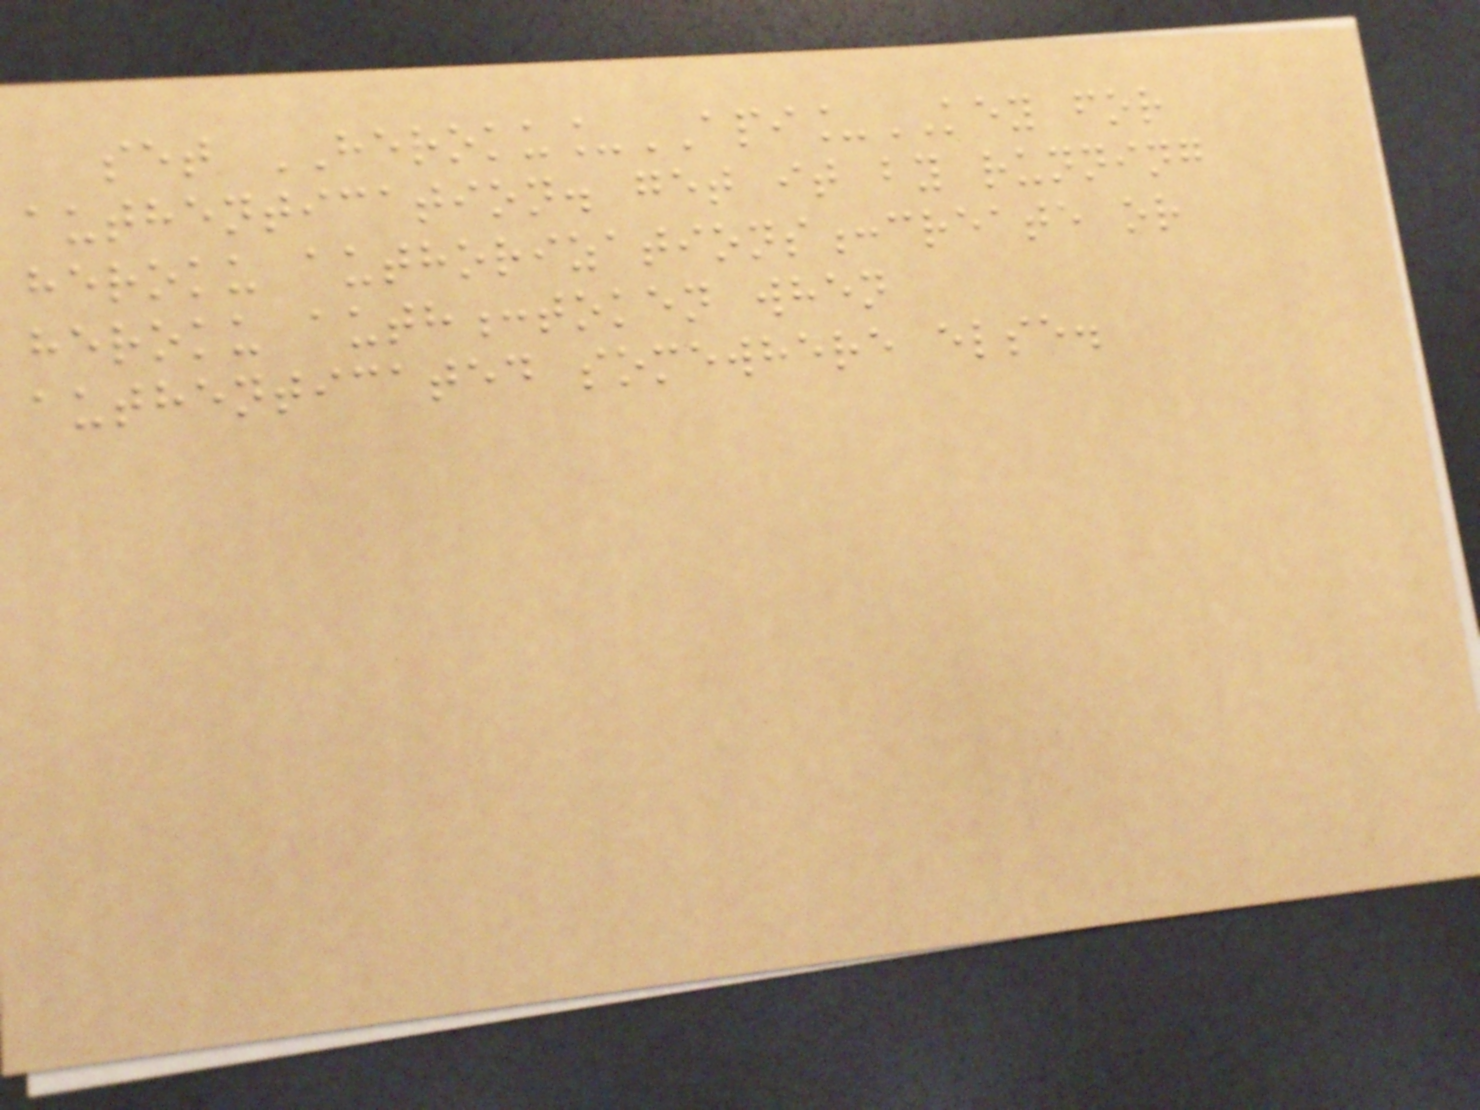set HEROKU_API_KEY for
authentication. get it by running
heroku authorizations:create or
heroku auth:token when
authenticated somewhere else.
